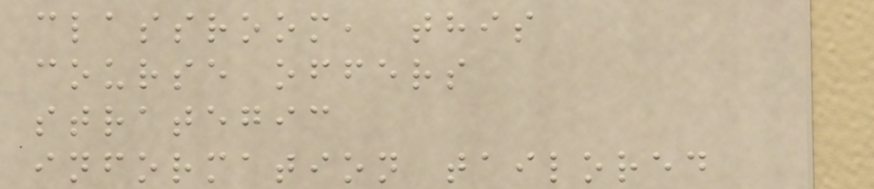classroom, this
course offers
strategic
information tailored
